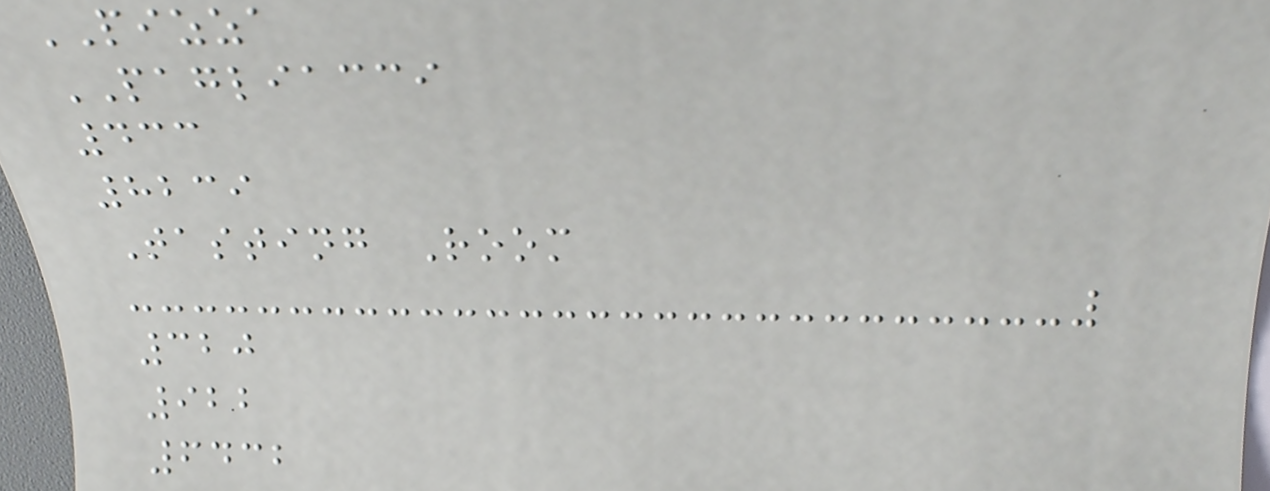PIZZA
PAGLIACCI
433
8239
Tasting Room
320
922
6432
